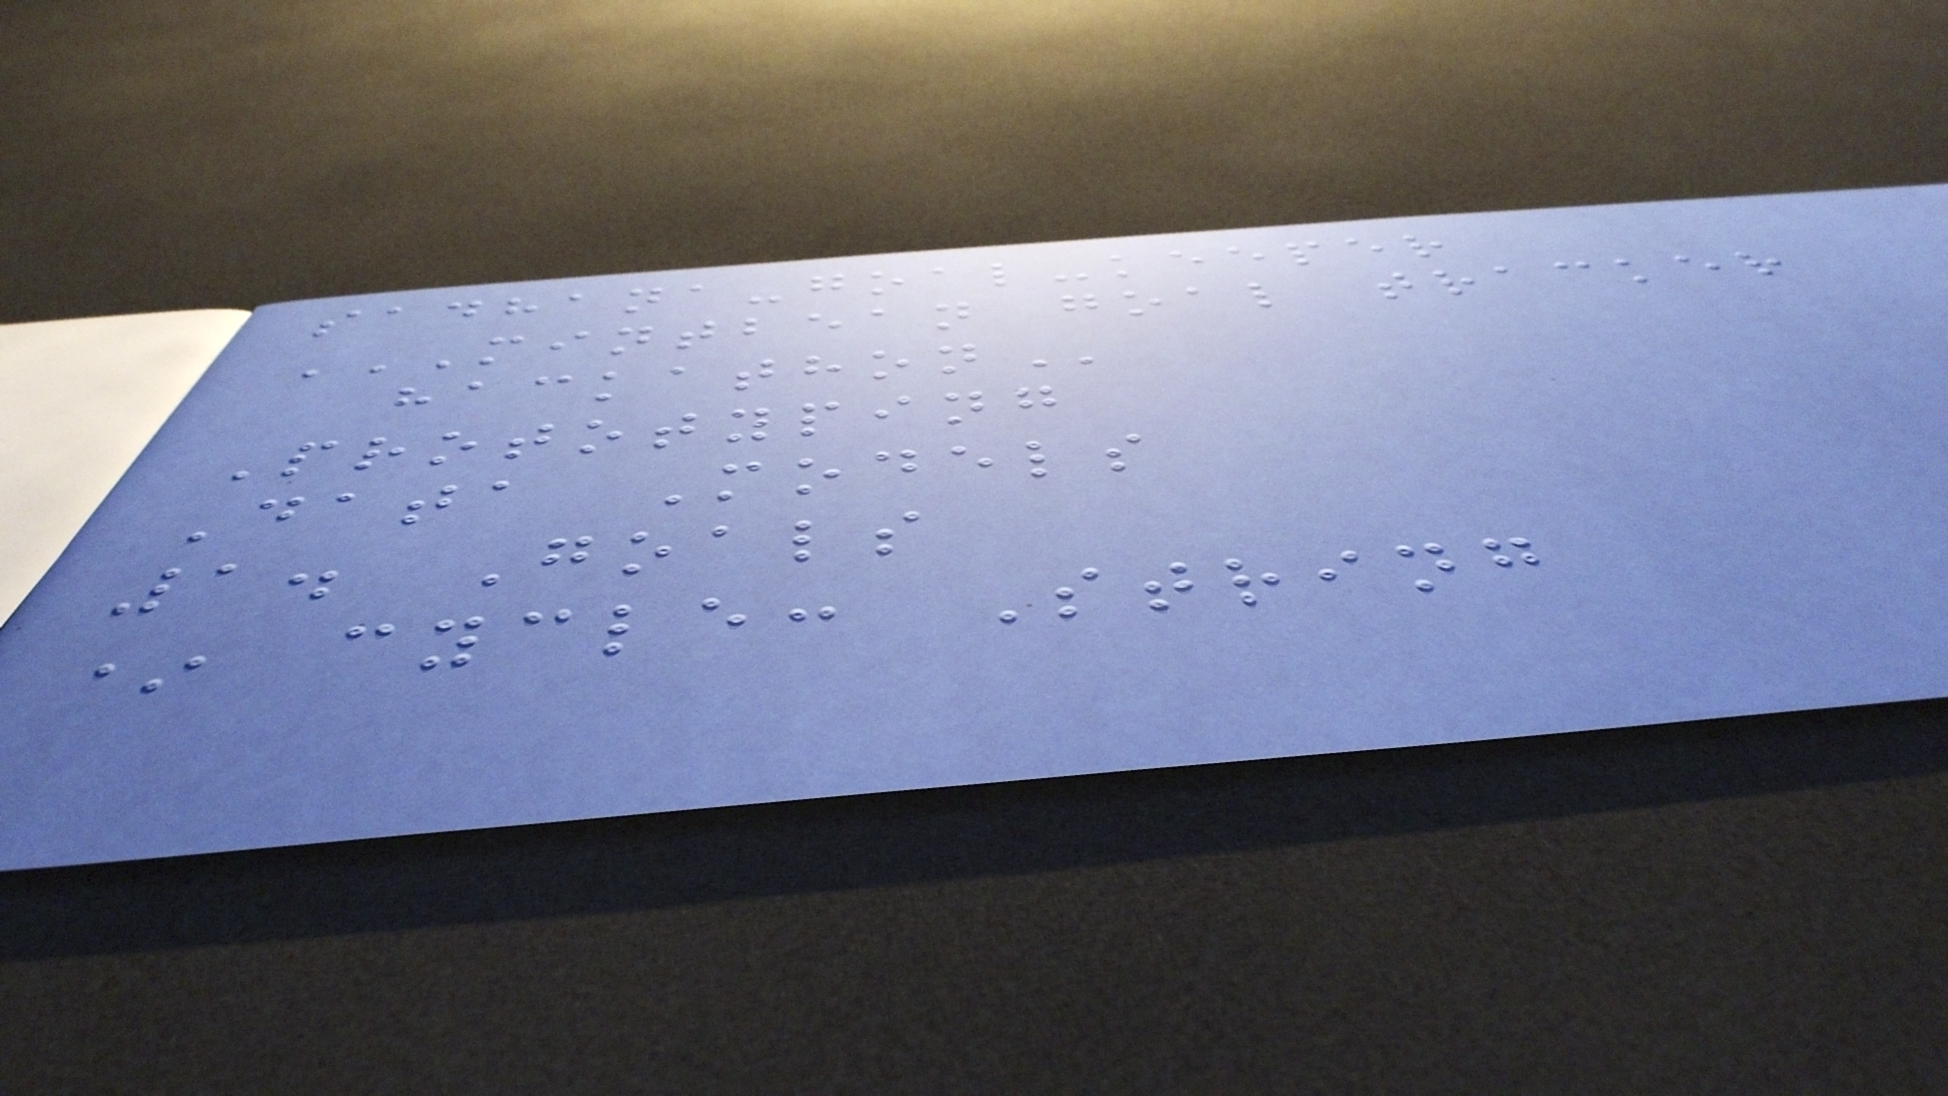sadhana-goal-keeper
MINTBEAN GOAL TRACKER
HACKATHON
Prototyping
Data Models
1. Goals
* cycle: String
